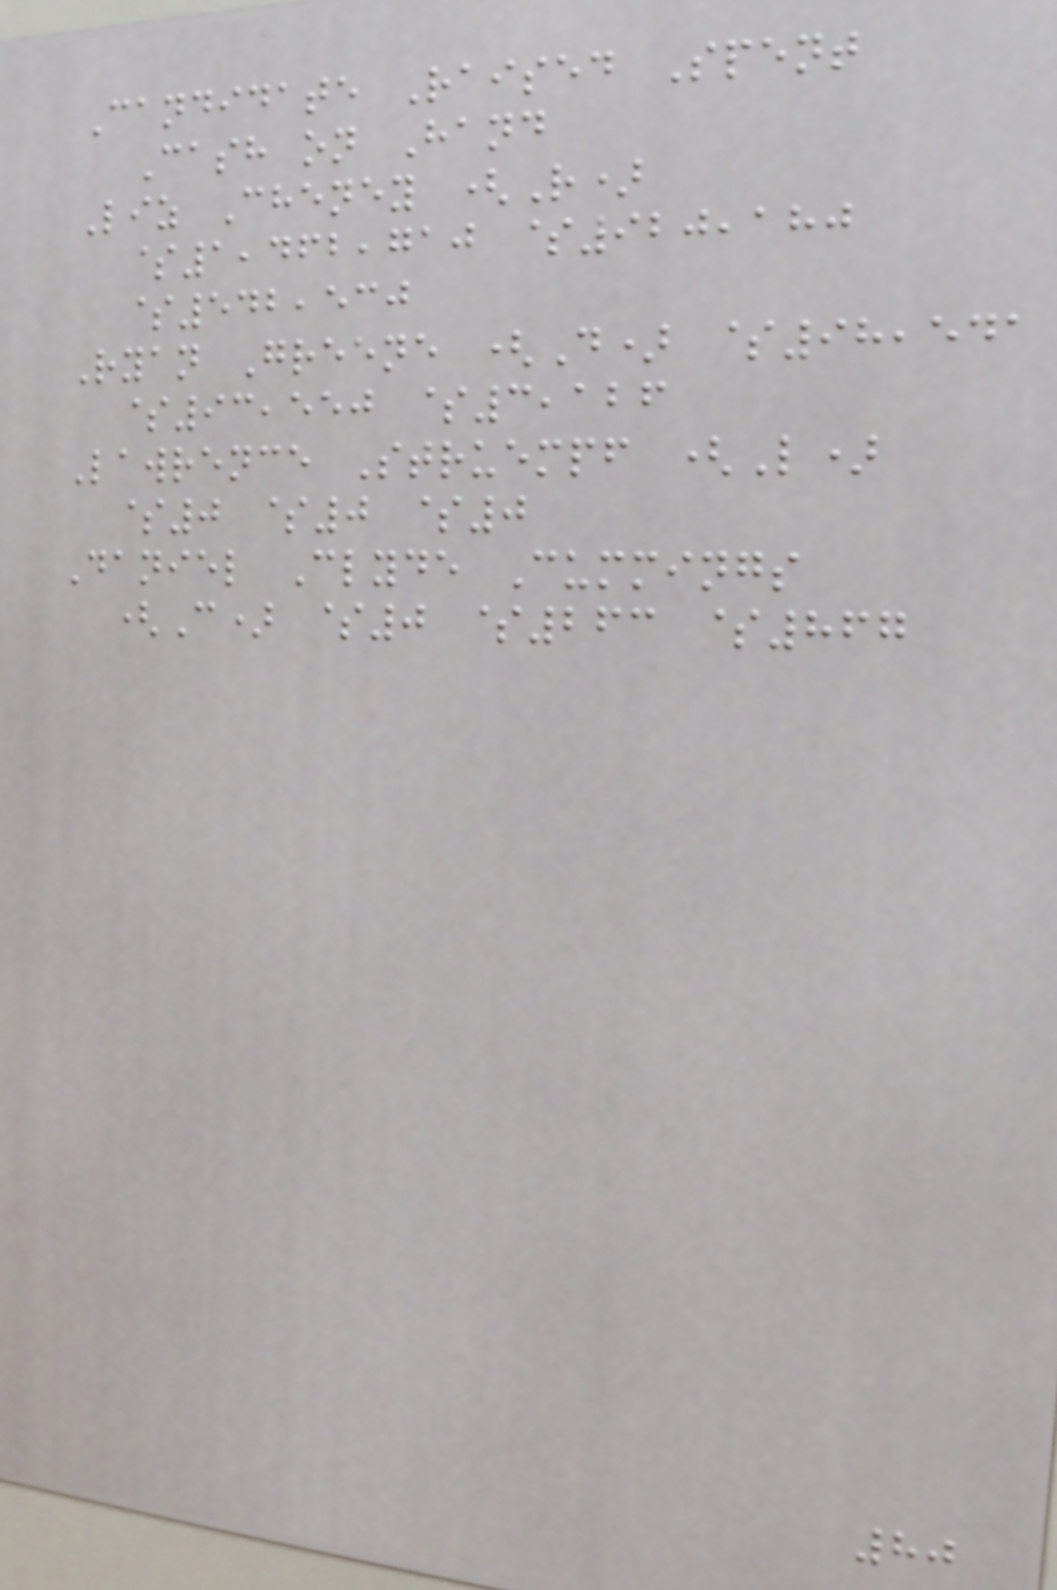Candidate Raised Spent
Cash on Hand
Liz Cheney (R)
$1,462,710 $920,180
$542,530
Ryan Greene (D) $98,541
$93,550 $3,126
Lawrence Struempf (L)
$0 $0 $0
Daniel Clyde Cummings
(C) $0 $263 $867
80
